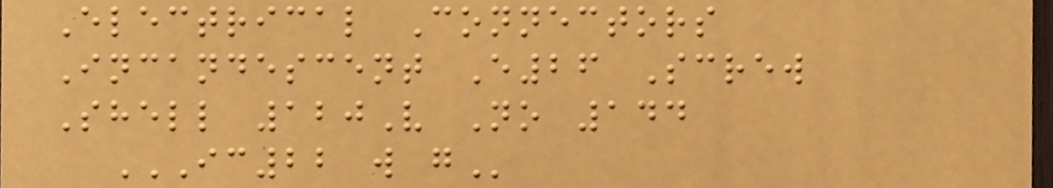Electrical Connectors
Incandescent E26 Screw
Shell 120V No 144
IC22 W G
